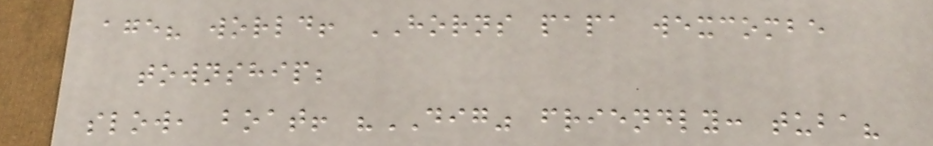age? world! HORNS papa wexcombe
township;
slow, boat! "DIG" friendly: tuba?
